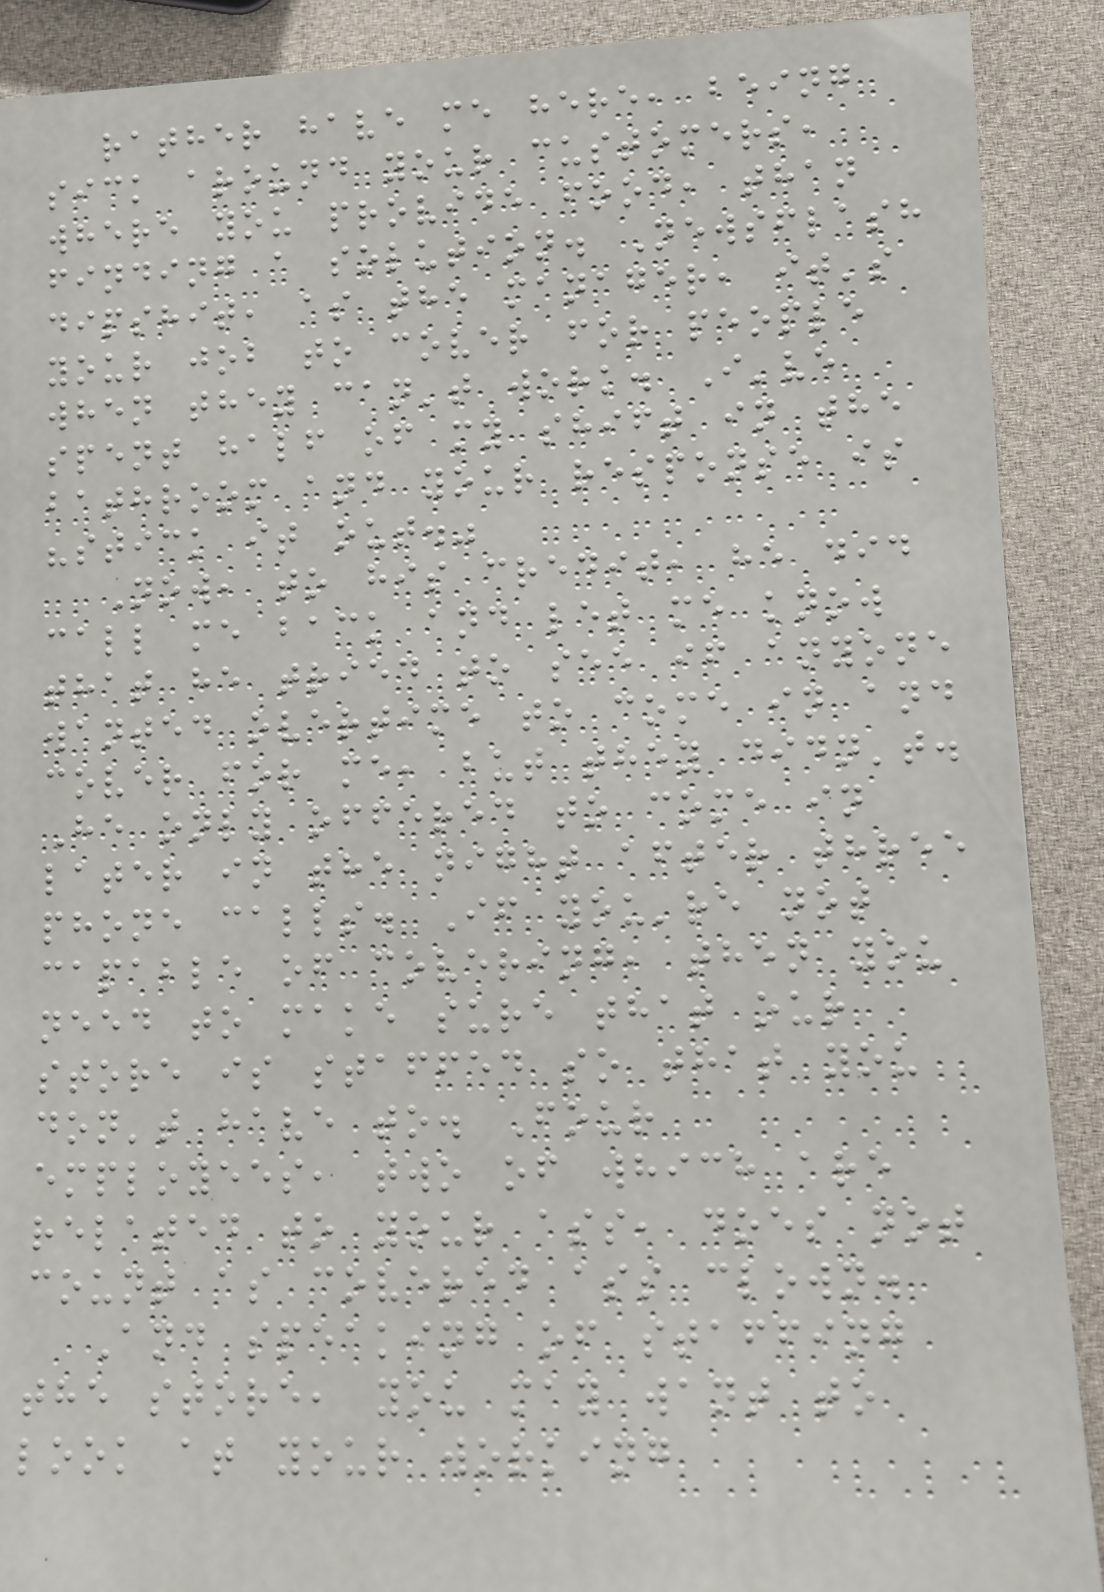rather have me here, being
sick around your customers,
where you provide food, than
finding a solution. Newsflash
dipshit, as the manager, it's
your job to cover for people
when they can't work. I've
spent half of my shift in the
bathroom and your response is
"stick it out."
Now, to his credit, he did
call me back and let me know
that he tried to see if anyone
wanted overtime to come in and
cover for me, but they didn't.
He only offered to come in
later in the night after three
phone calls. If you're not
capable of covering, then you
need to make sure that our
store is staffed so that you
don't have to. Four
employees, two of which are
related to your ass, does not
count as covered ass clown.
And speaking of staffing
the store, you may want to
look at your working
